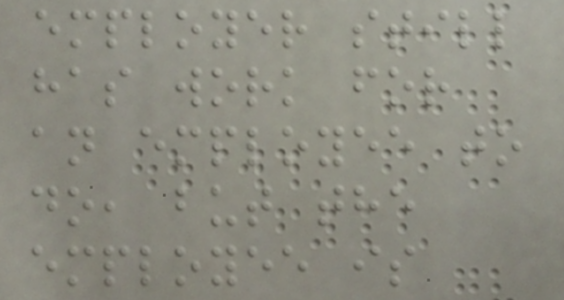employer still
has work for
an employee to
do, but the
employee is
